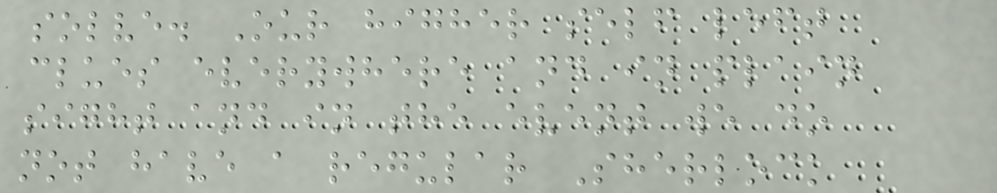solve. Our higher self left
clues everywhere and in plain
sight and in the event we do
not have a regular Sherlock
